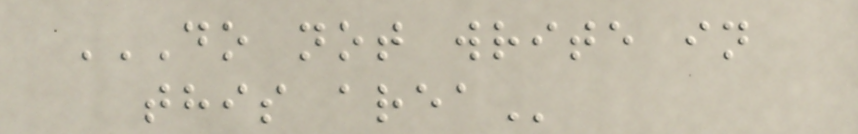DO NOT WRITE IN
THIS AREA
